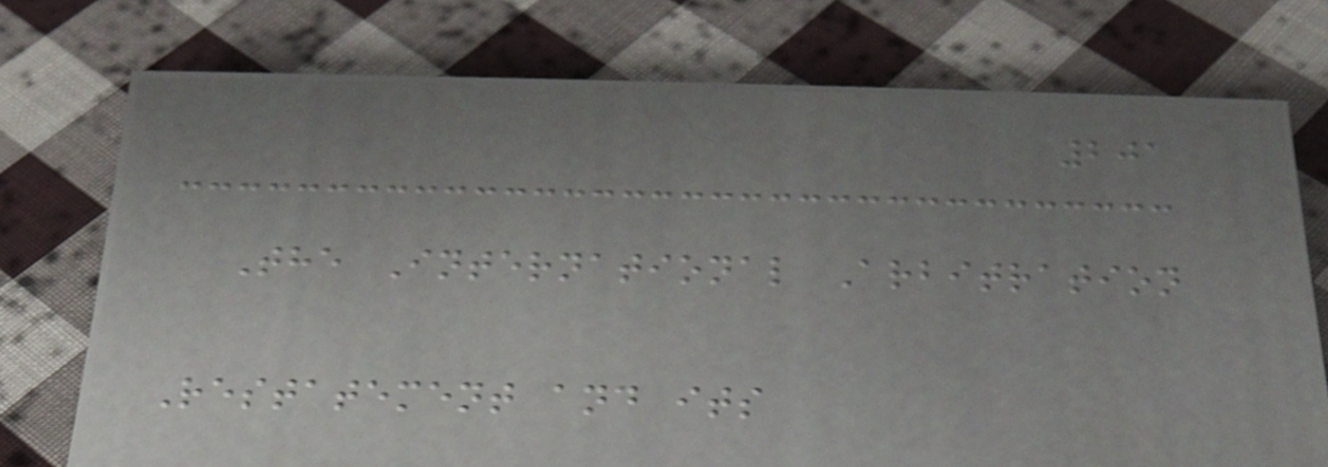201
The International Arbitration
Restatement and its
